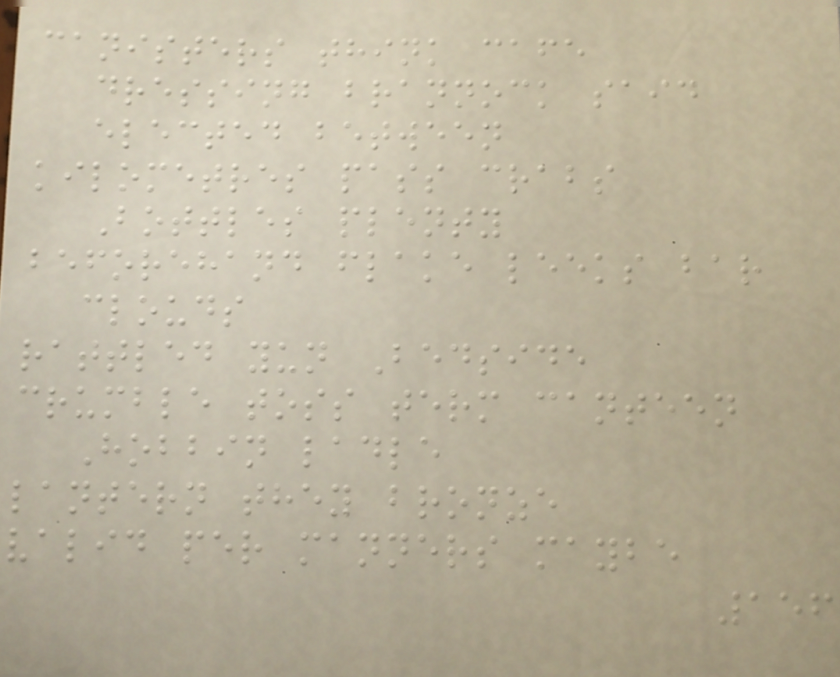canisters think cafe
dressing brannock said
elected between
kilometres pass crabs
Bottles plenty
beforehand flake leeks bar
clouds
rattled yun Bedside
crumble toss term canteen
Hobbin ladle
lantern they bronze
valid per manners maybe
156
